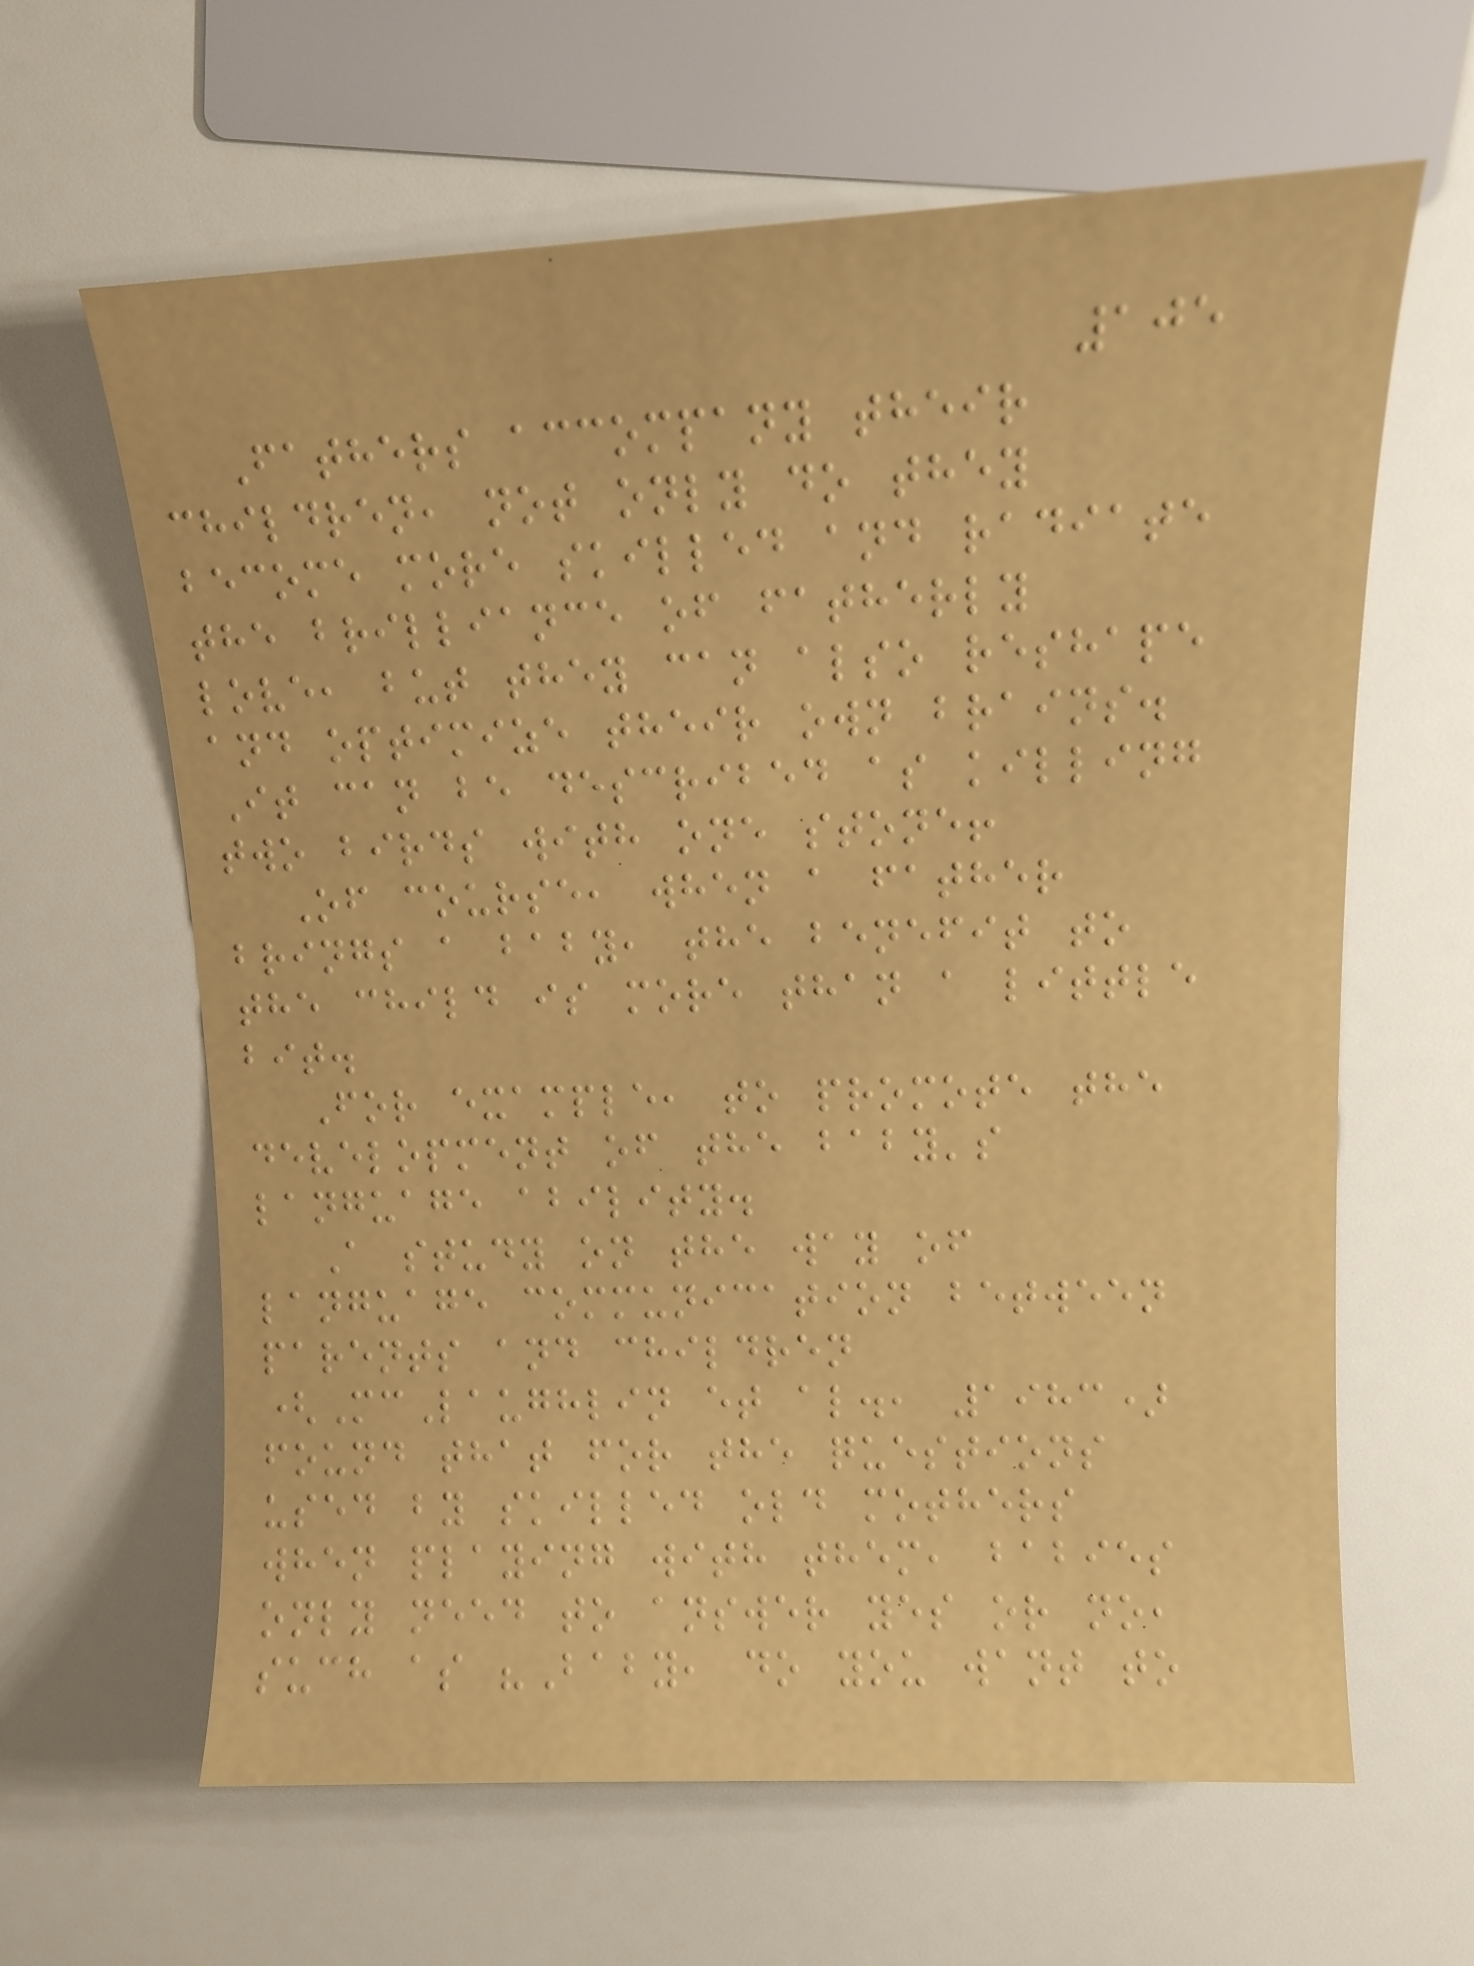105
Fathers accompany their
children, not only do they
become more skilled and radiate
the brilliance of fatherly
love, but they can also reshape
and optimize their own brains.
It can be described as killing
two birds with one stone!
Of course, when a father
brings a baby, the benefit to
the child is more than a little
bit.
For example, to promote the
development of the baby's
language ability.
A study on the way of
language communication between
parents and children
(McLaughlin et al., 1983)
found that for the questions
used by skilled old mothers
when playing with them, babies
only need to answer yes or no,
such as "Baby, do you want to
